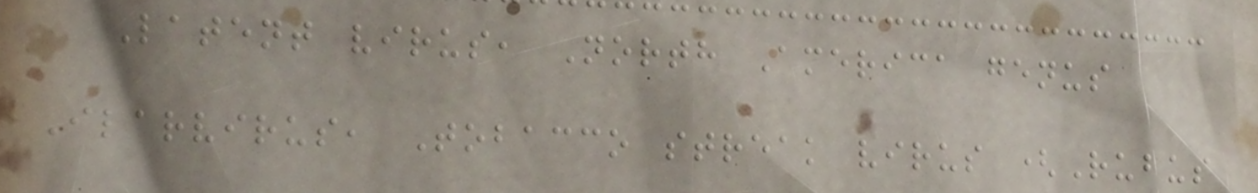Latent virus, North America genus
Ilarvirus, Tobacco streak virus (Rubus
